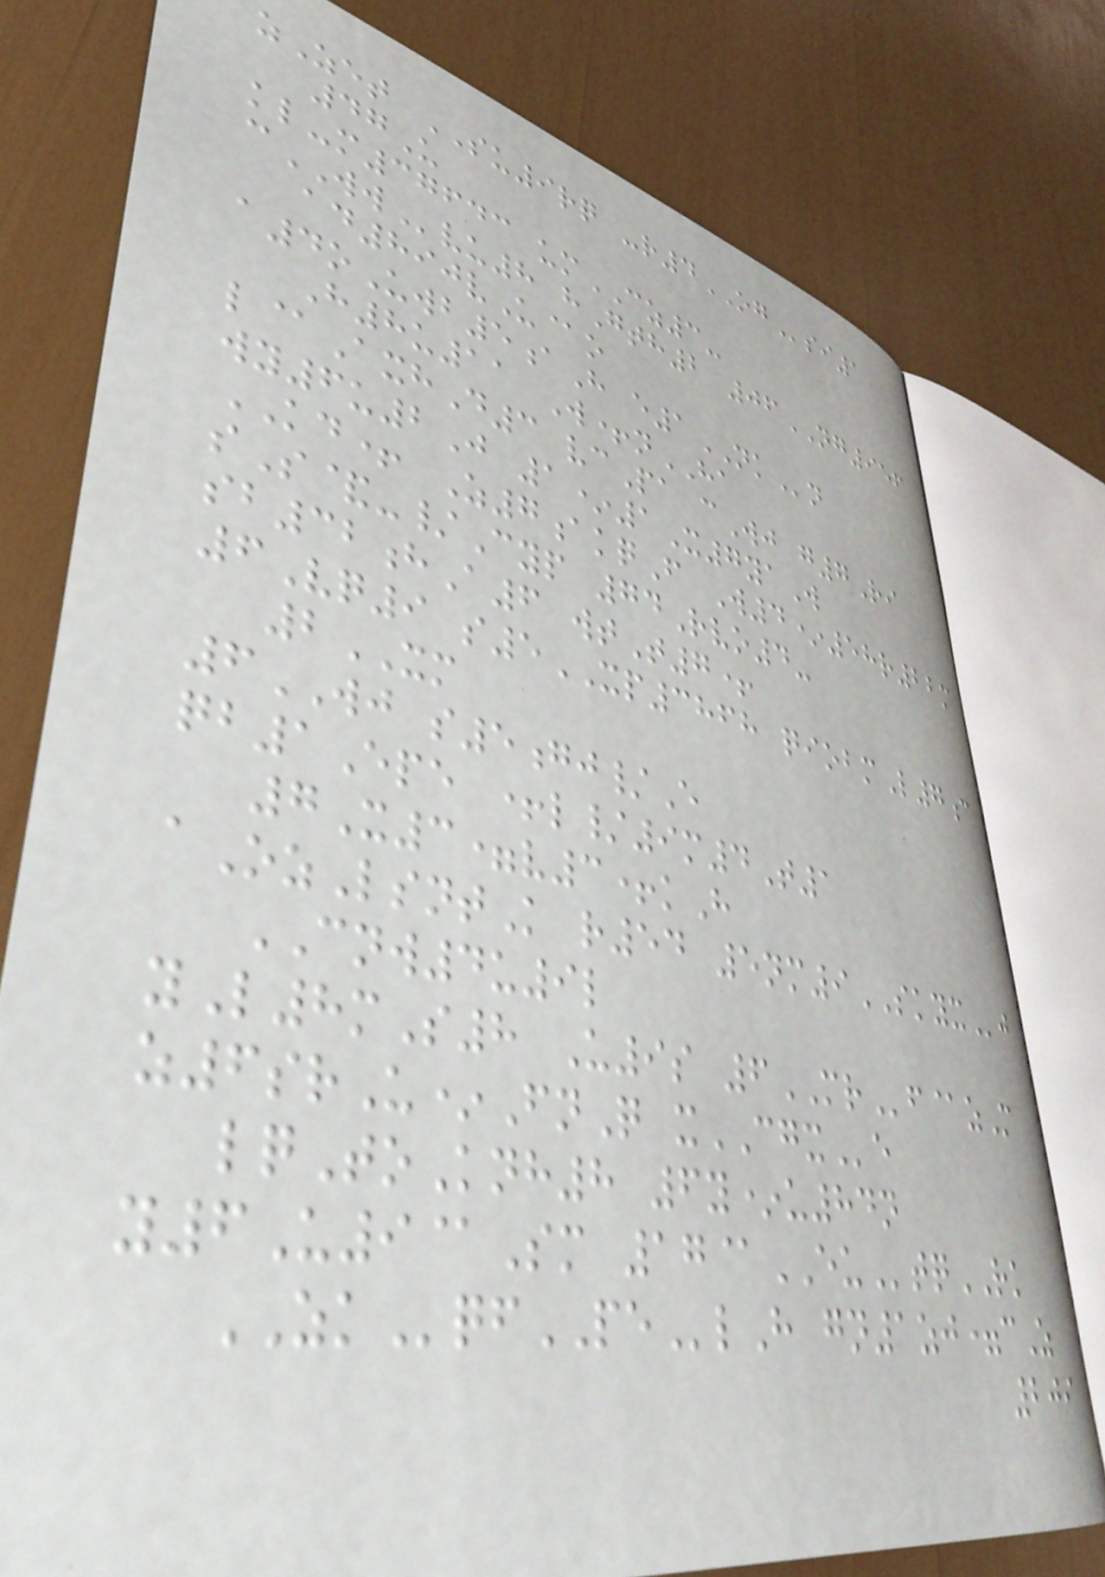zZet SU9rq -r4OGsi1
47U
kl-m37643 umCZ3-
cWWvu8 hGth2 06NG956
ad890vU@o
a4oUwb5aH e1NKn
H8u11 W+nHA
l@AxhD3 vcPa cWj g7Ri
wy6u2J 1*1X7yaW
KD+ Z7akqF W4*58r22m
sS&-/Cyp 74Rvo4-
sb32hA6 wtT7+
6Vq9 s5XP3868 qiobmL7c
2XM
6WJ s5gj/E
qb1Epe +l/9m4T1
7X3=v3+kH
aOzLsntK r54 5nm9SKYXj
CNW4u9l
yL8mS8 U9s 6MRf@zM
z6srU*FnQ xCGXe
lqToKnh8 6y*u84n
y6U9@Sm 17@EUtqRK
ZKqfPElH gn1zj=cZ
209
